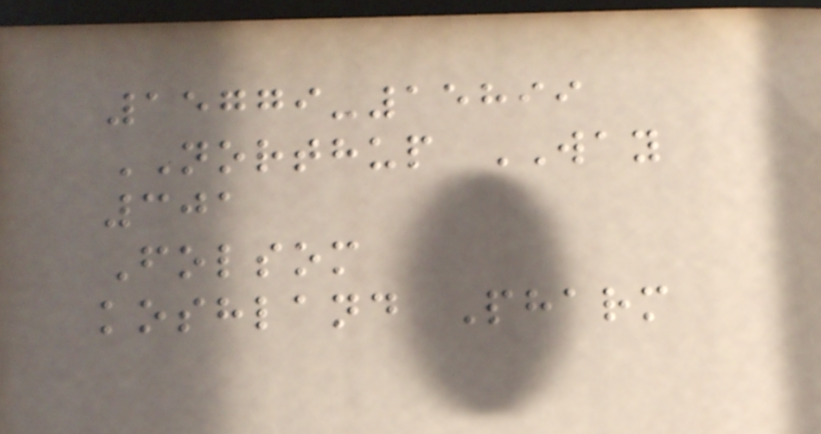15779-15899
NORTHUP WAY
301
Folsom
koshland Pharm
